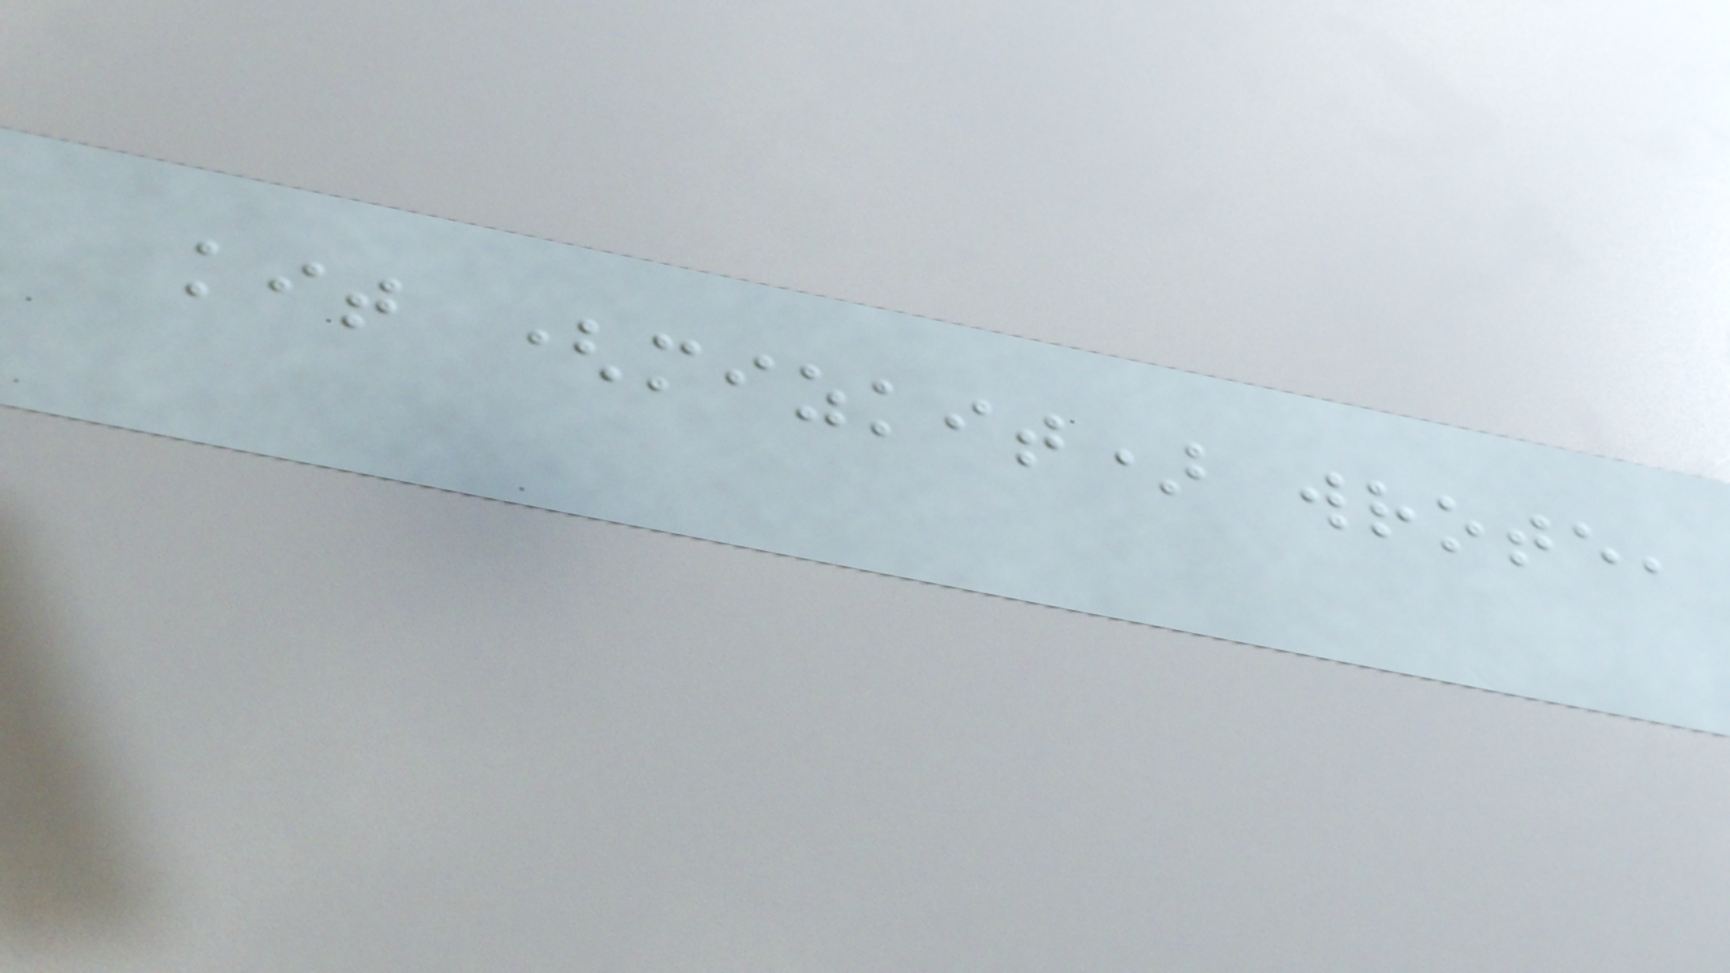kit (mizkit) wrote,
